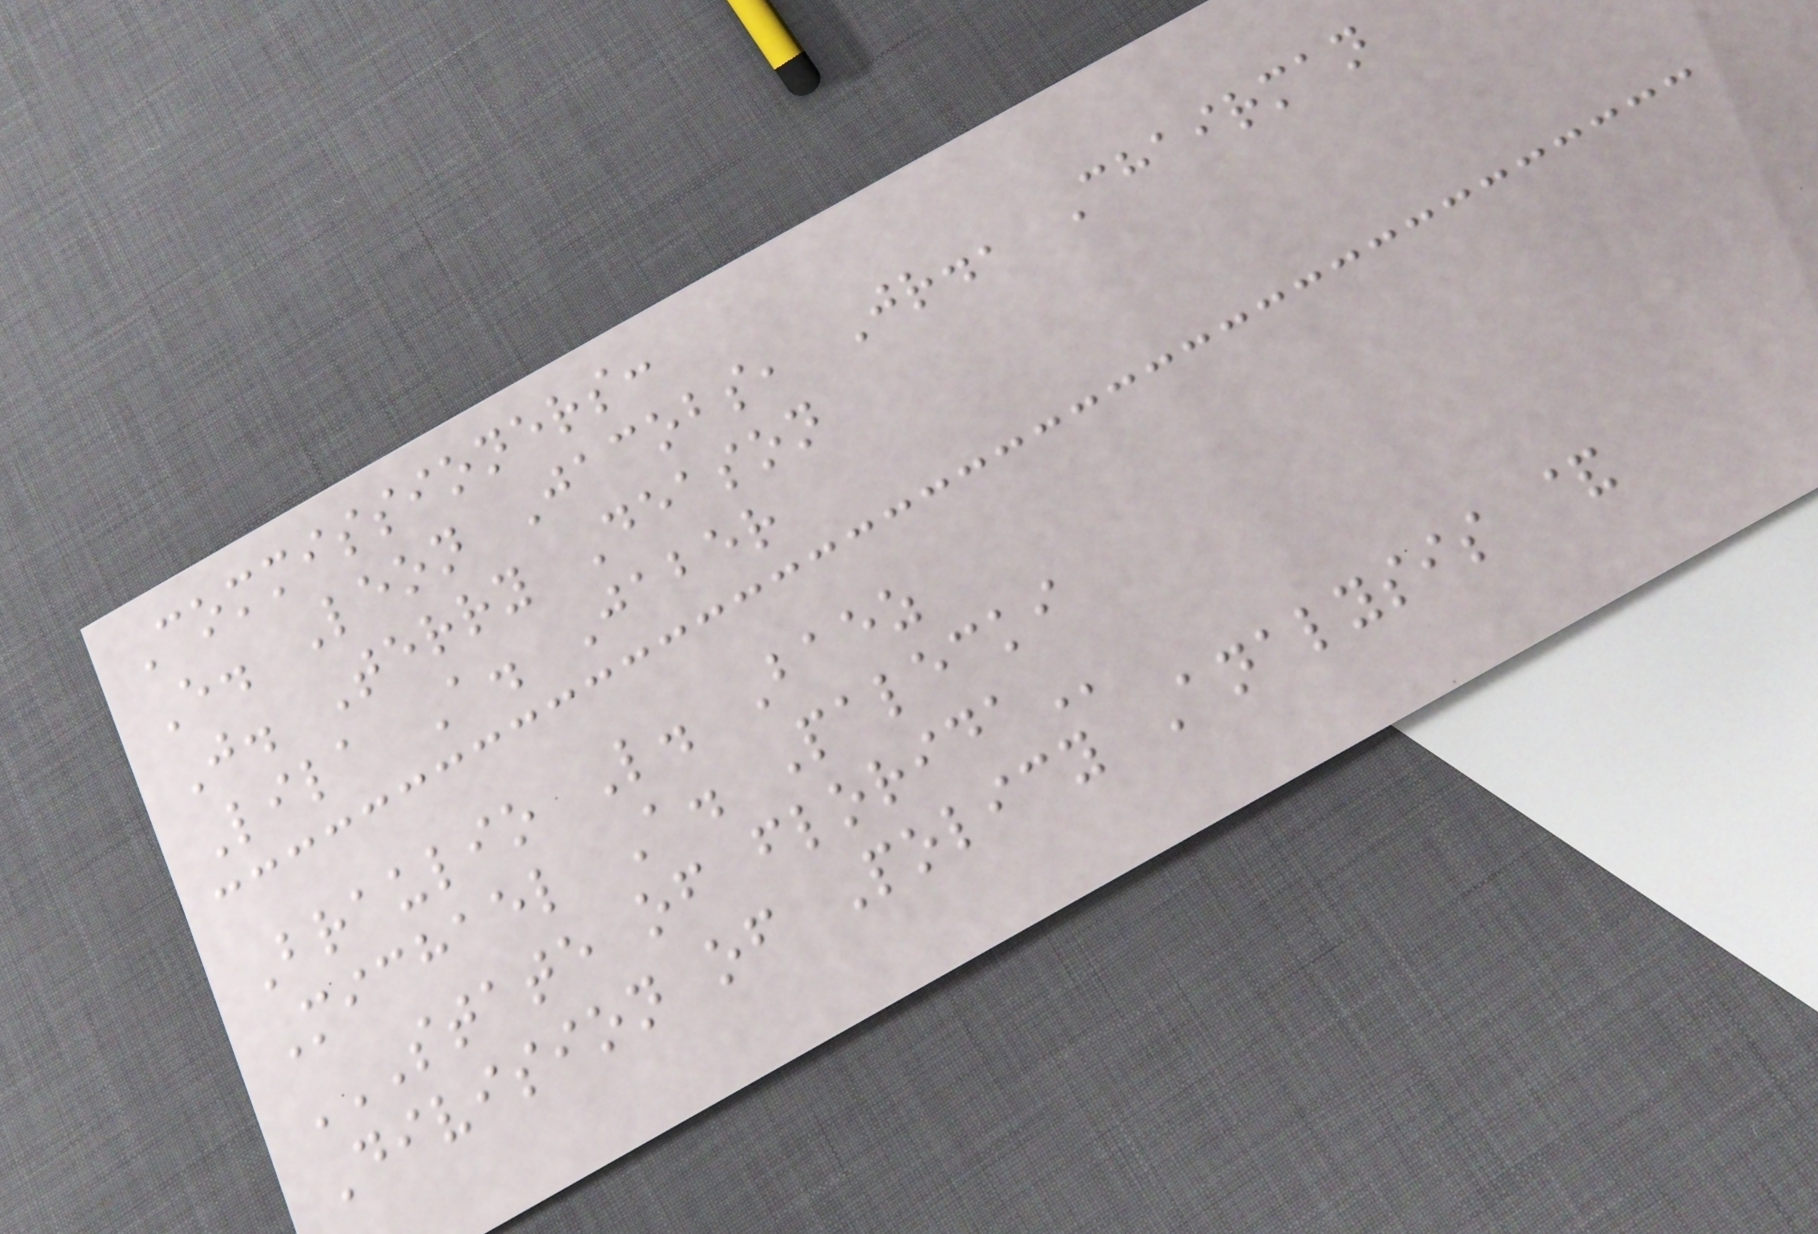Commissioners:
E. Leon Jacobs, Jr., Chairman
J. Terry Deason
Lila A. Jaber
Braulio L. Baez
Michael A. Palecki
STATE OF FLORIDA
Division of Policy Analysis &
